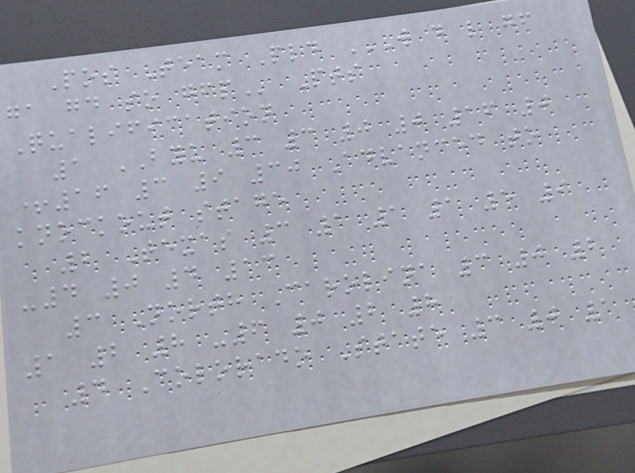Pos Team Pld W D L GF
GA GD SO GFP Pts
Qualification
1 BYU 3 3 0 0 16 0
+16 3 9 30 Advanced to
knockout stage
2 Texas 3 1 1 1 5 9
-4 0 4 13
3 North Carolina 3 0 2
1 2 8 -6 0 2 8
4 Colorado State 3 0 1
